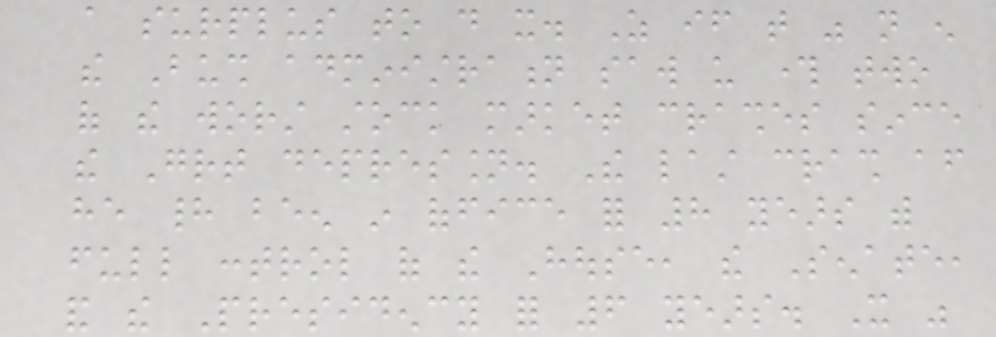a surplus to do it. As if that was not enough
the Bush administration saw us through two
of the worst stock market crashes since
the Great depression. The last crash after
he had been in office for 8 years with
full control of the House, the Senate,
and the Presidency for 6 years. It was
